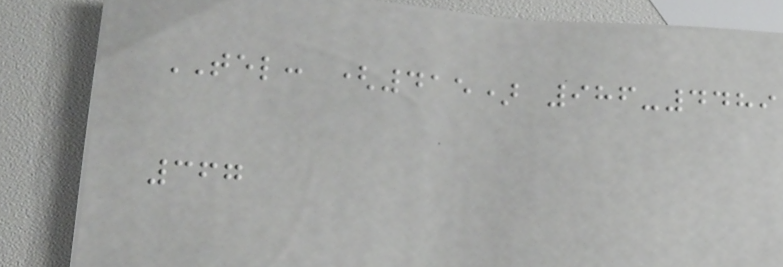TEL: (415) 986-4489
367
